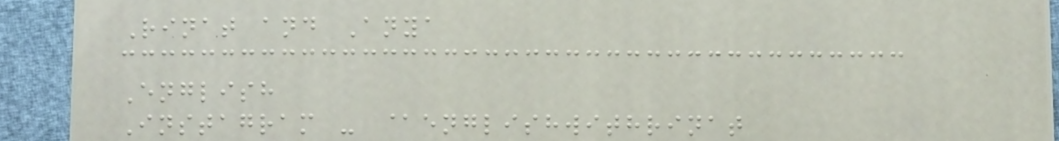Rinat and Anya
English
Instagram - @englishwithrinat
